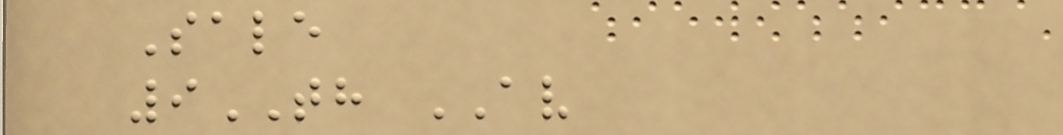Sale
9TH AV
